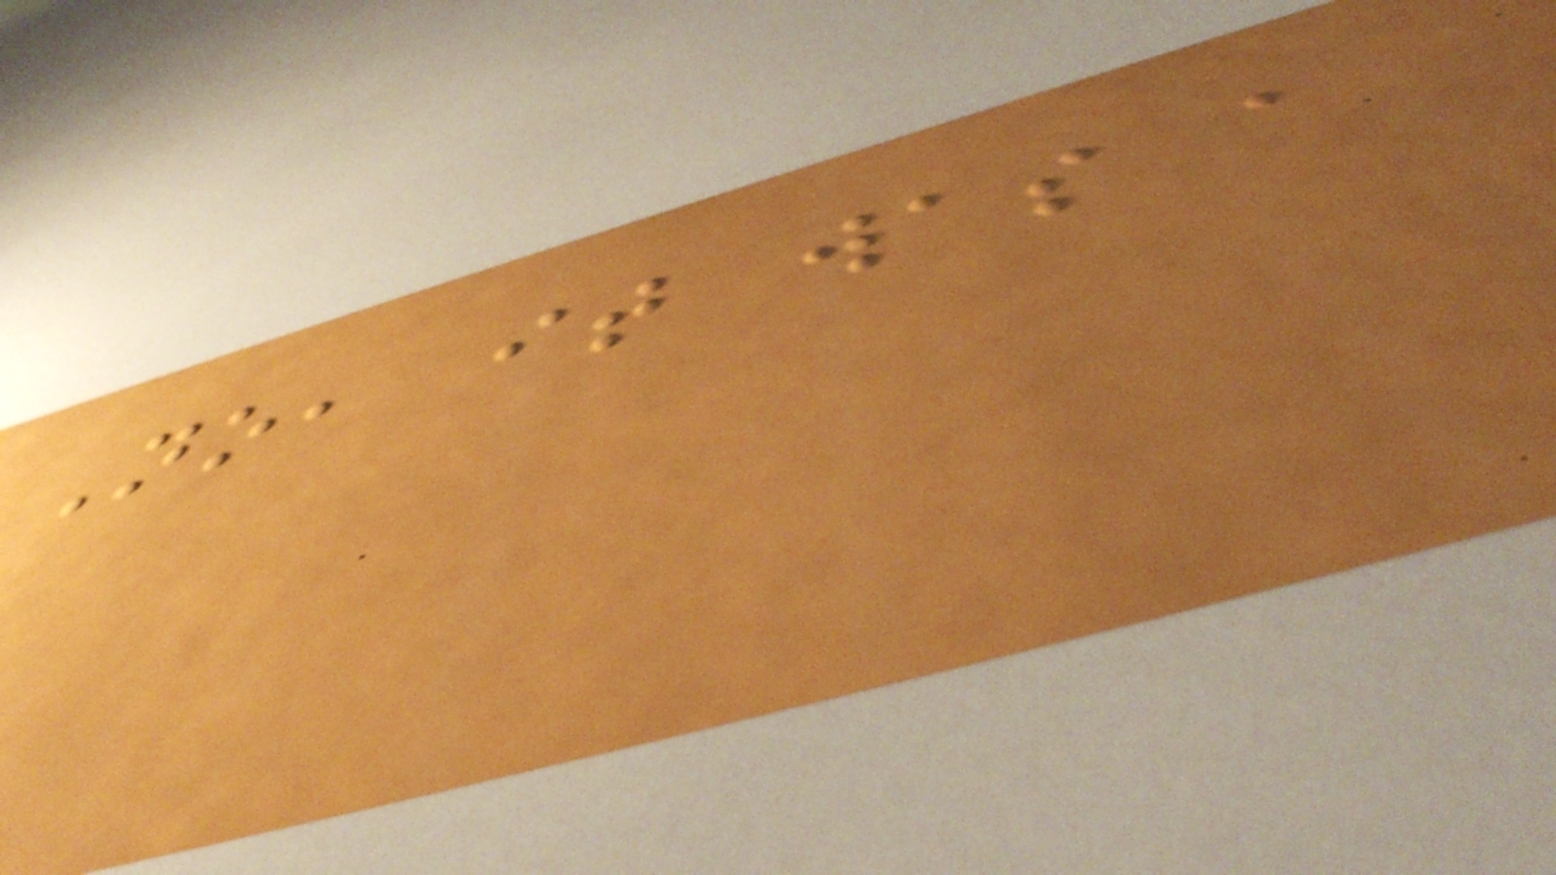No, it was a
